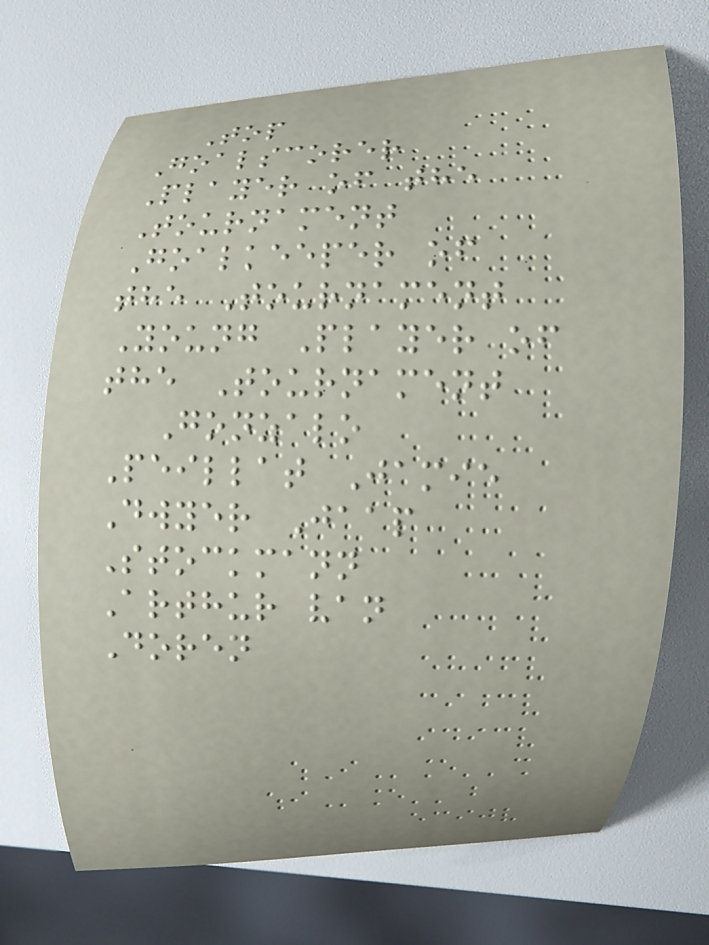Top
Goalscorer
Player of the
Tournament
Goalkeeper of
the Tournament
Young Player of
the Tournament
Gonzalo
Peillat Jamie
Dwyer Jaap
Stockmann
Arthur van
Doren
